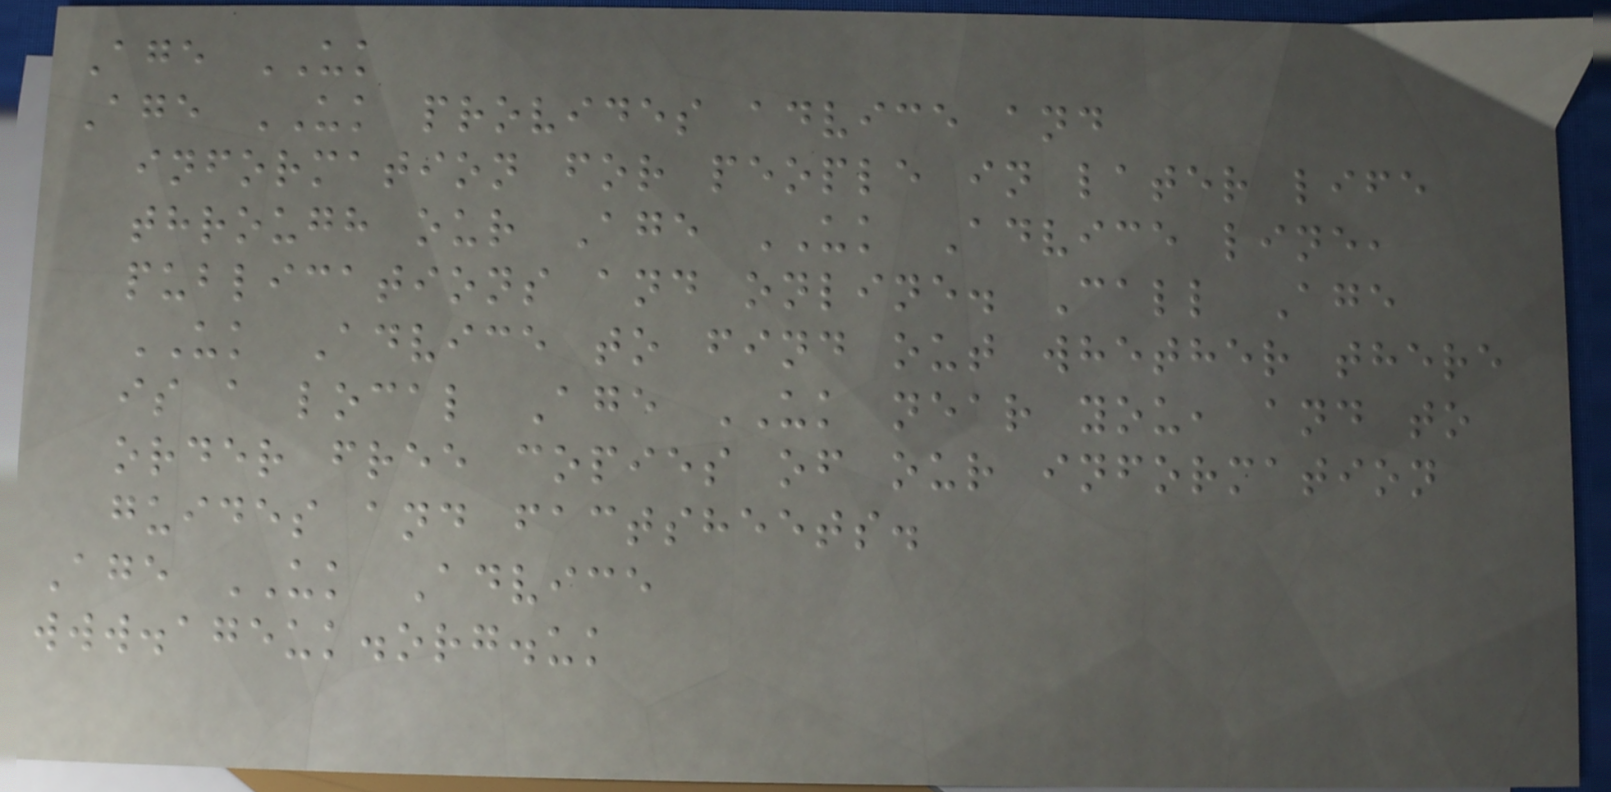Age UK
Age UK provides advice and
information for people in later life
through our Age UK Advice line,
publications and online. Call Age
UK Advice to find out whether there
is a local Age UK near you, and to
order free copies of our information
guides and factsheets.
Age UK Advice
www.ageuk.org.uk
